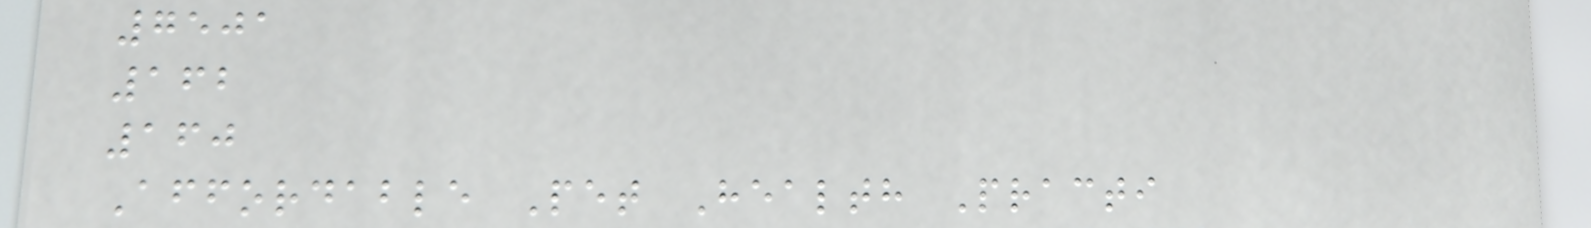7501
162
160
Affordable Pet Health Practi
